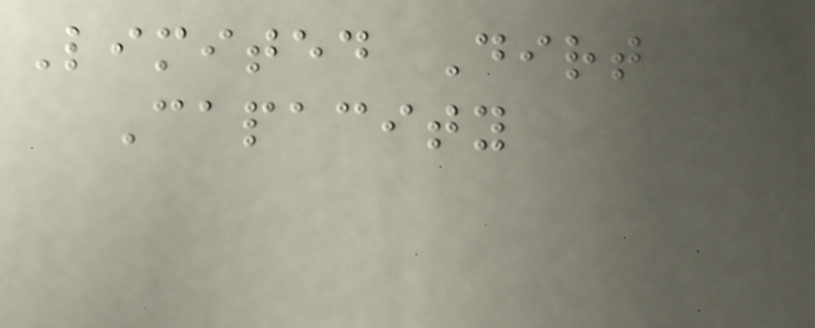Limited Dirt
Capacity
